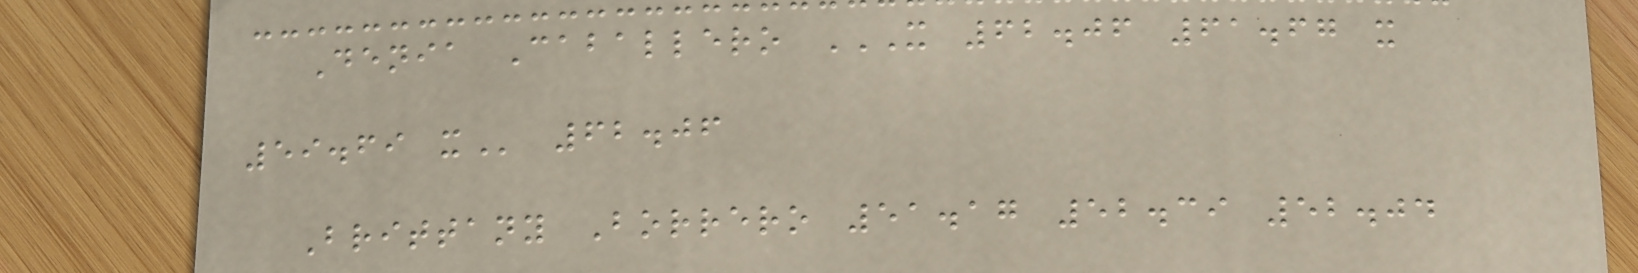Denia Caballero X 62.06 61.67 X
59.69 X 62.06
Brittany Borrero 51.17 52.39 52.04
